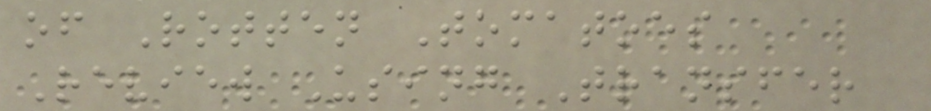of Rotten Tomatoes
Review Using Transfer
